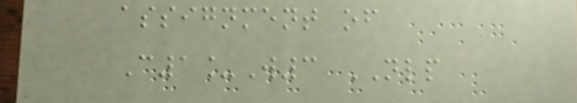assignment of
C1_W3 NLP
